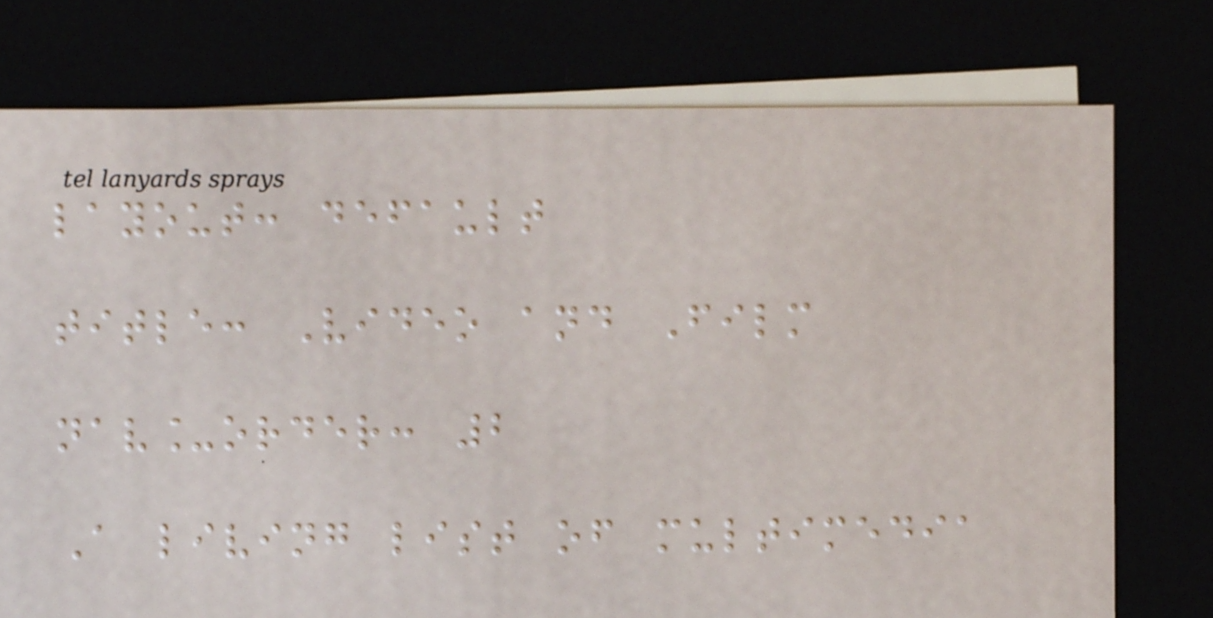layout: default
title: Video and Film
nav_order: 2
A living list of multimedia
